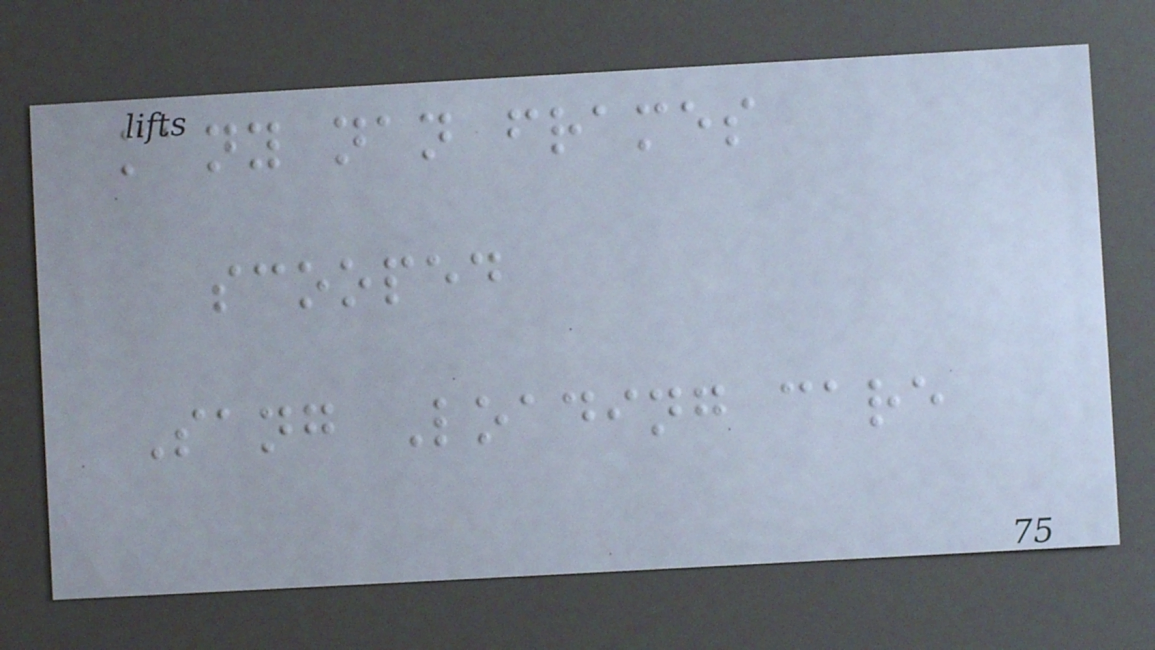many nan frames
scooped
Sang Loading care
